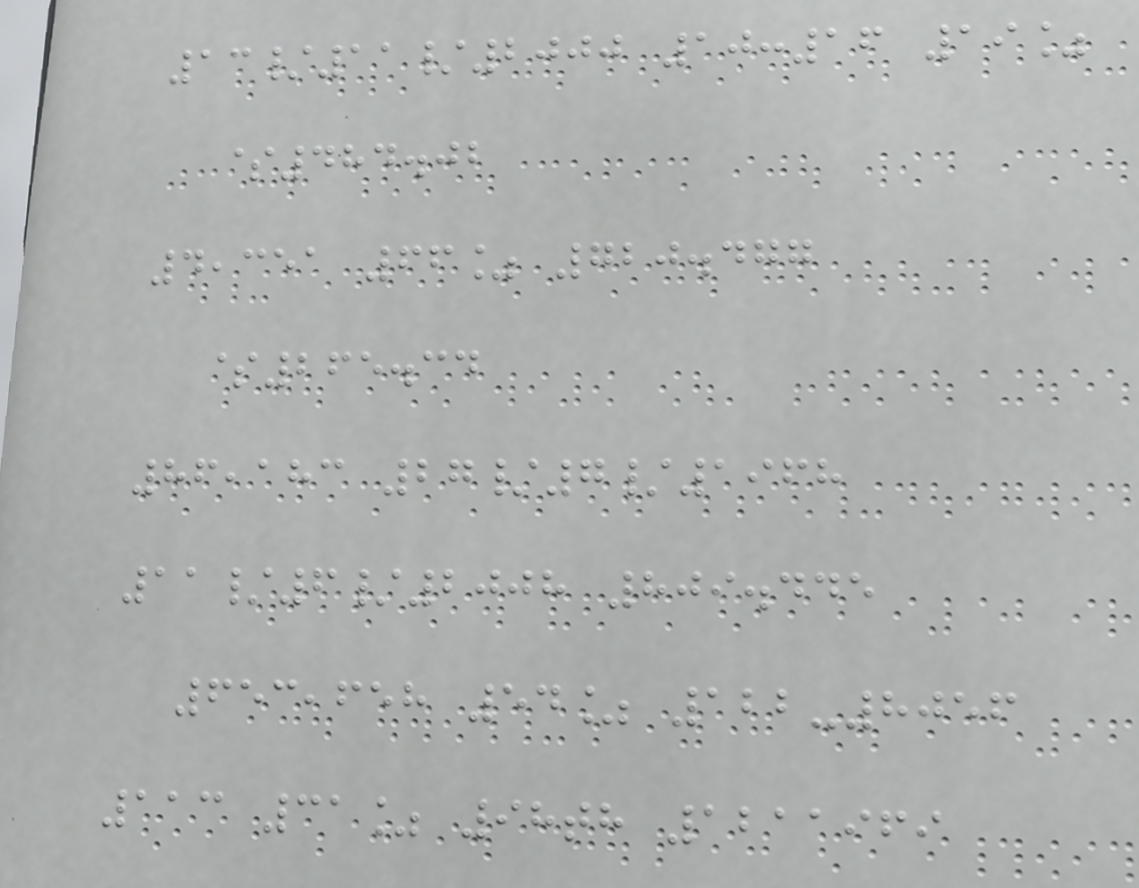13/11/2000 10:16 19%
$484.02
4,351 66% 720.477
$265.34
86,183 27/7/1968
11/6/2008 809.445
653,658 54% 122-8056
113 31% 98th 1211969
